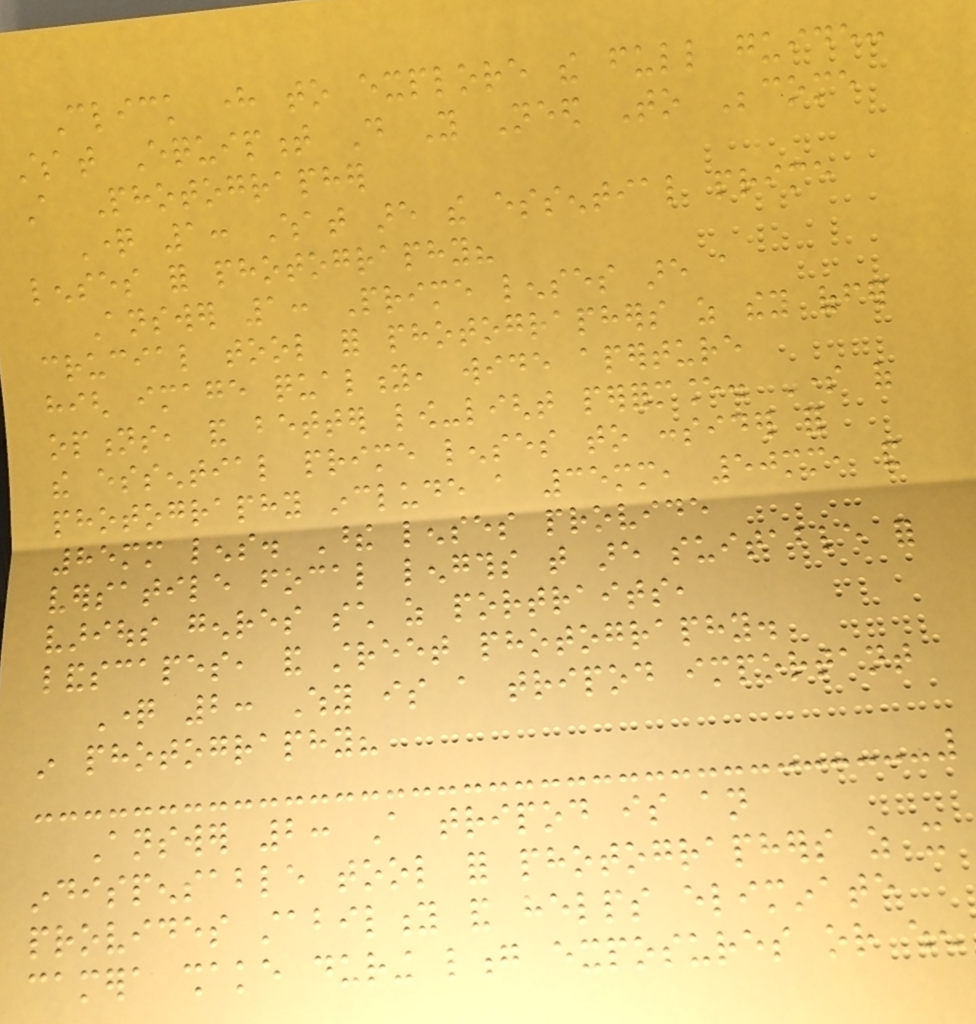Click here to explore the full guide:
What Equipment Do You Need To Become
A Photographer
Question 1: What are the essential prime
lenses for photography?
Answer 1: Prime lenses are a
crucial tool for photographers as they offer
high image quality, wide aperture
options, and better low-light performance. Some of
the essential prime lenses to consider for
photography include a 35mm, 50mm, and
85mm lens. These lenses provide
versatile focal lengths that are suitable for
various genres such as portraits,
landscapes, and street photography.
Question 2: Why is a tripod important
in photography?
Answer 2: A tripod is an
indispensable tool for photographers as it
provides stability and helps eliminate
camera shake during long exposures or when
